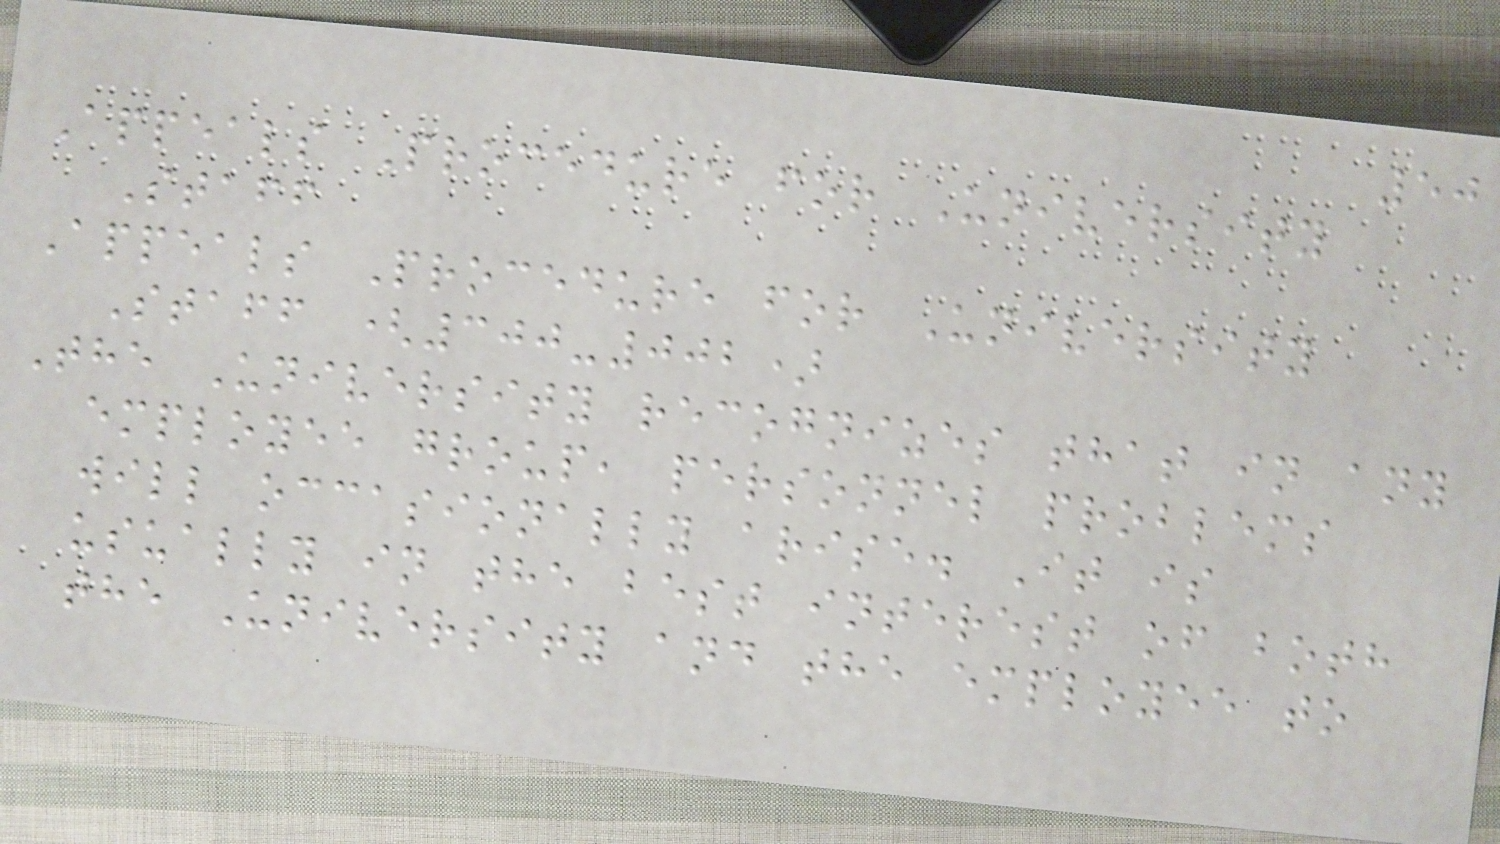50
Appeals Procedure for University
Staff
Appeals Procedure for University
Staff (300-002)
The University recognizes that in any
employee group, personnel problems
will occasionally arise. It is
usually in the best interest of both
the University and the employee to
